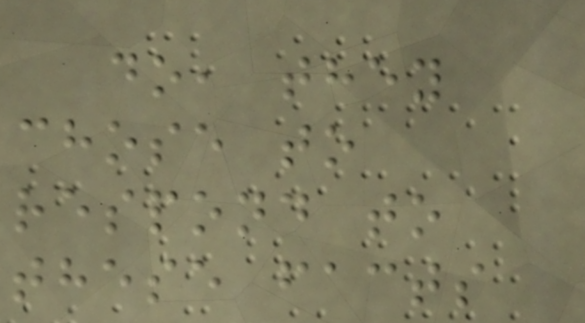do, they
chose to
respond to
these facts
